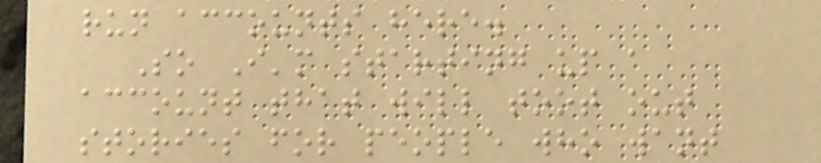run accounts here.
So I'm starting up a
account that will toot out
stories for people who want
